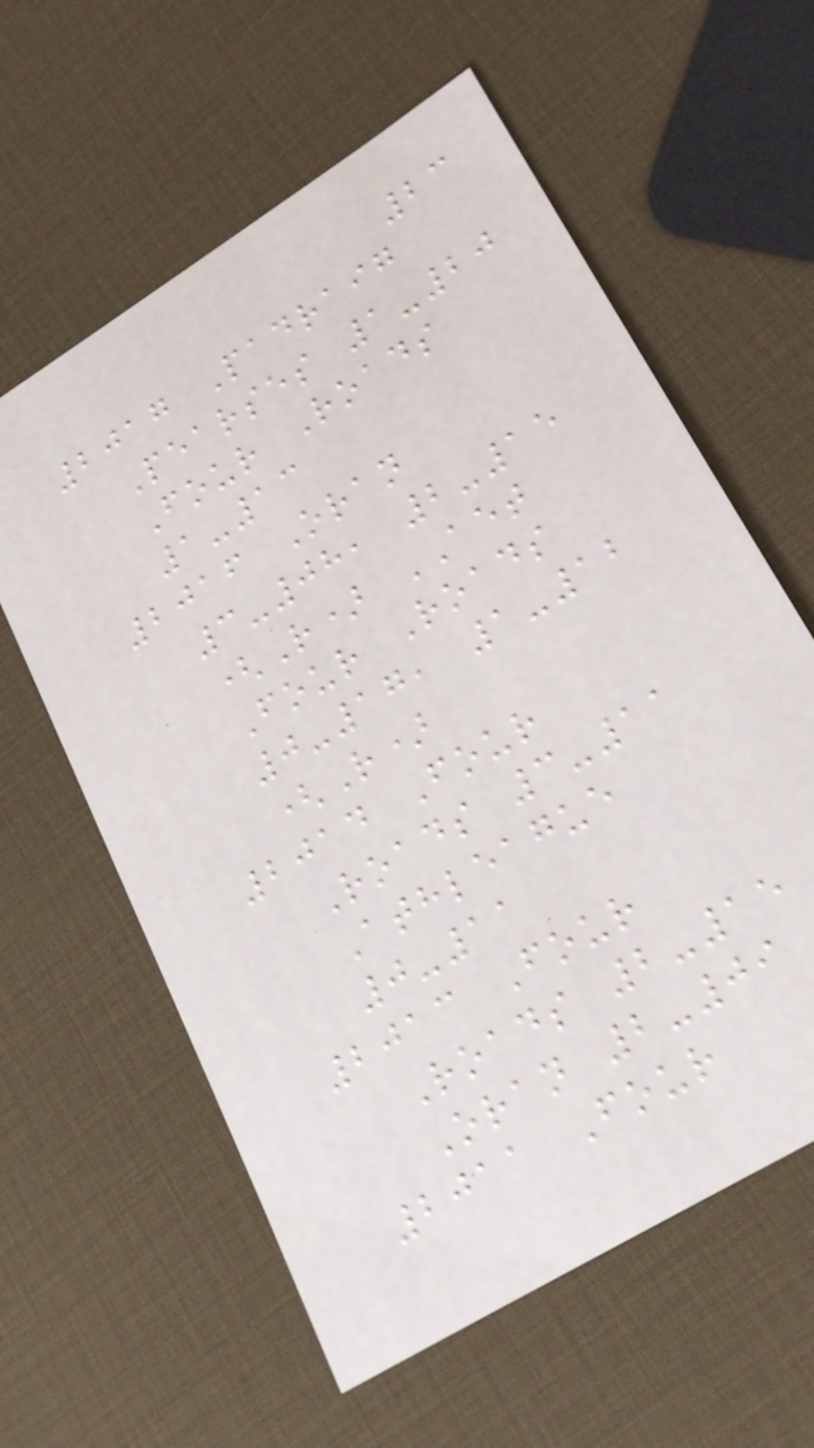23
2017 Padraig
Pearses 1-20
Four Roads
1-13
2016 Oran
3-08, 2-15
(R) AET
Four Roads
0-17, 1-12
(R)
2014 Four
Roads 3-11
Athleague
0-11
2013 Four
Roads 2-15
Oran 2-09
2011 Four
